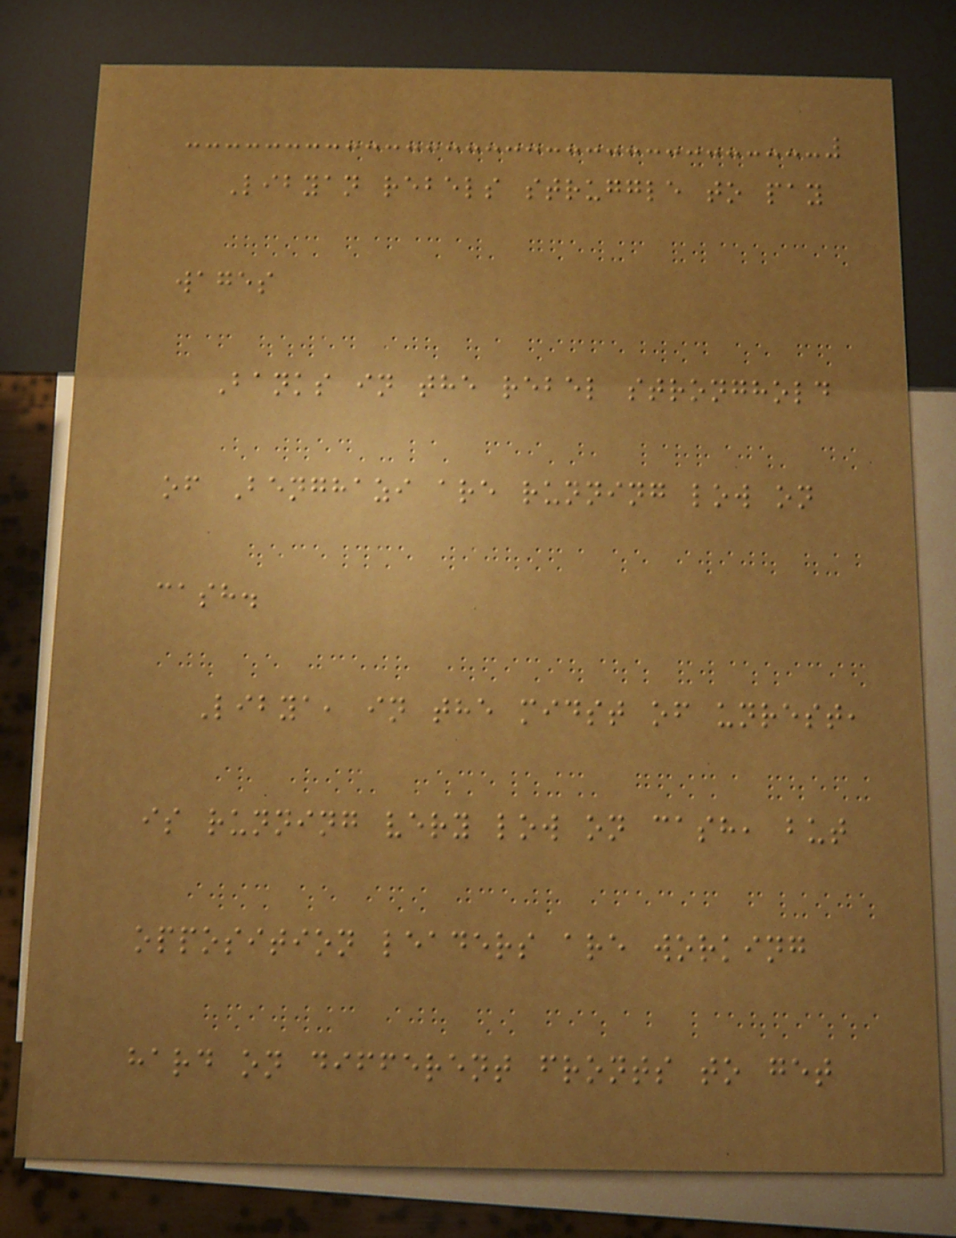Libyan rebels struggle to pay
wages
Banks in the rebel stronghold
of Benghazi are running low on
cash.
Libya, in the midst of unrest,
is running very low on cash, but
opposition leaders are working
hard on different fronts to get
